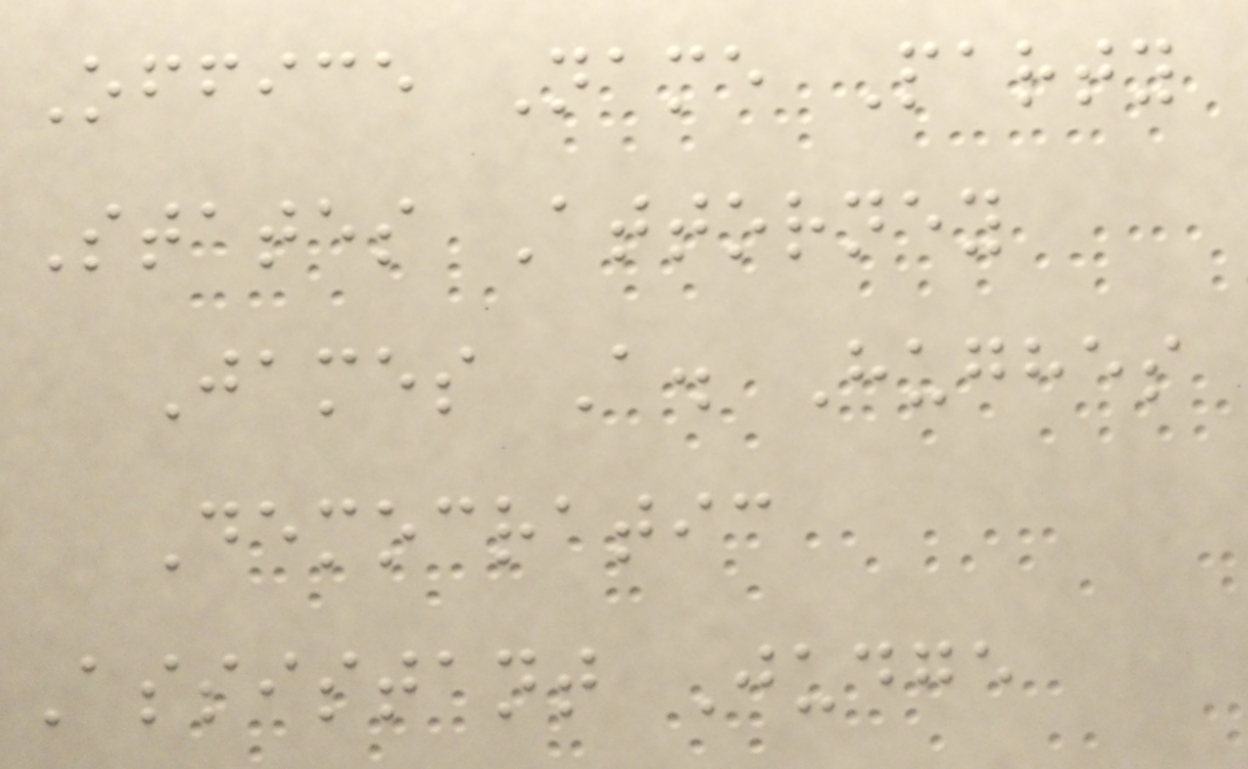Office Name Party
States Attorney
James A. Hughes
Democratic
Assistant Judge
